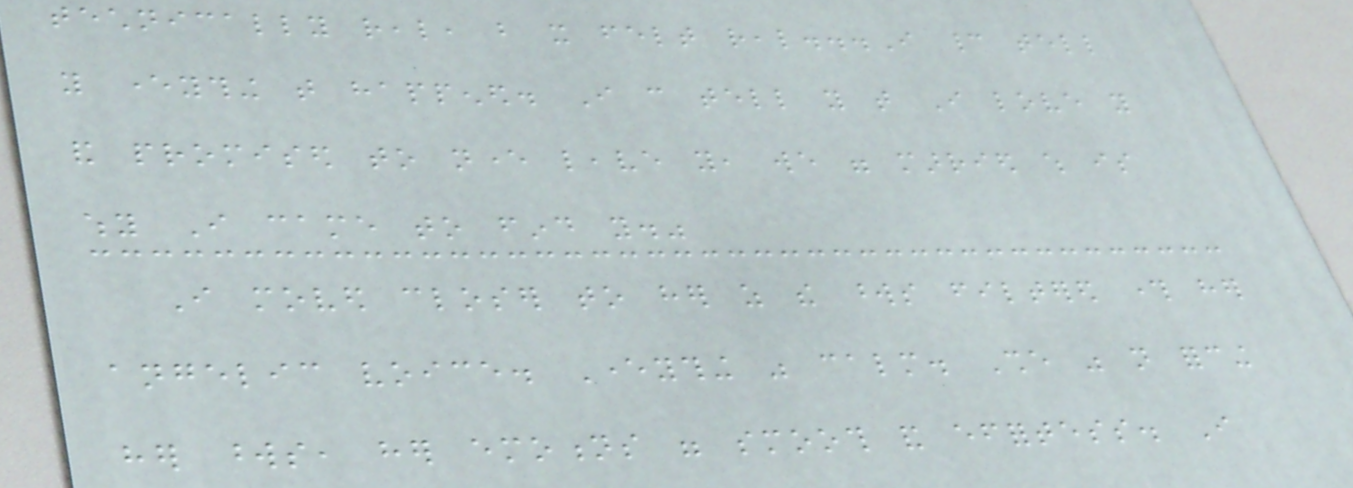technically real, but it felt real...I cannot tell
you everything that happened. I can tell you that I love you
and promised to never leave you, we were married which is
why I came to find you."
I moved closer to her as the words filtered through her
angelic voice. Everything was calm. She was not forcing
her words, her emotions were smooth and effortess. I
